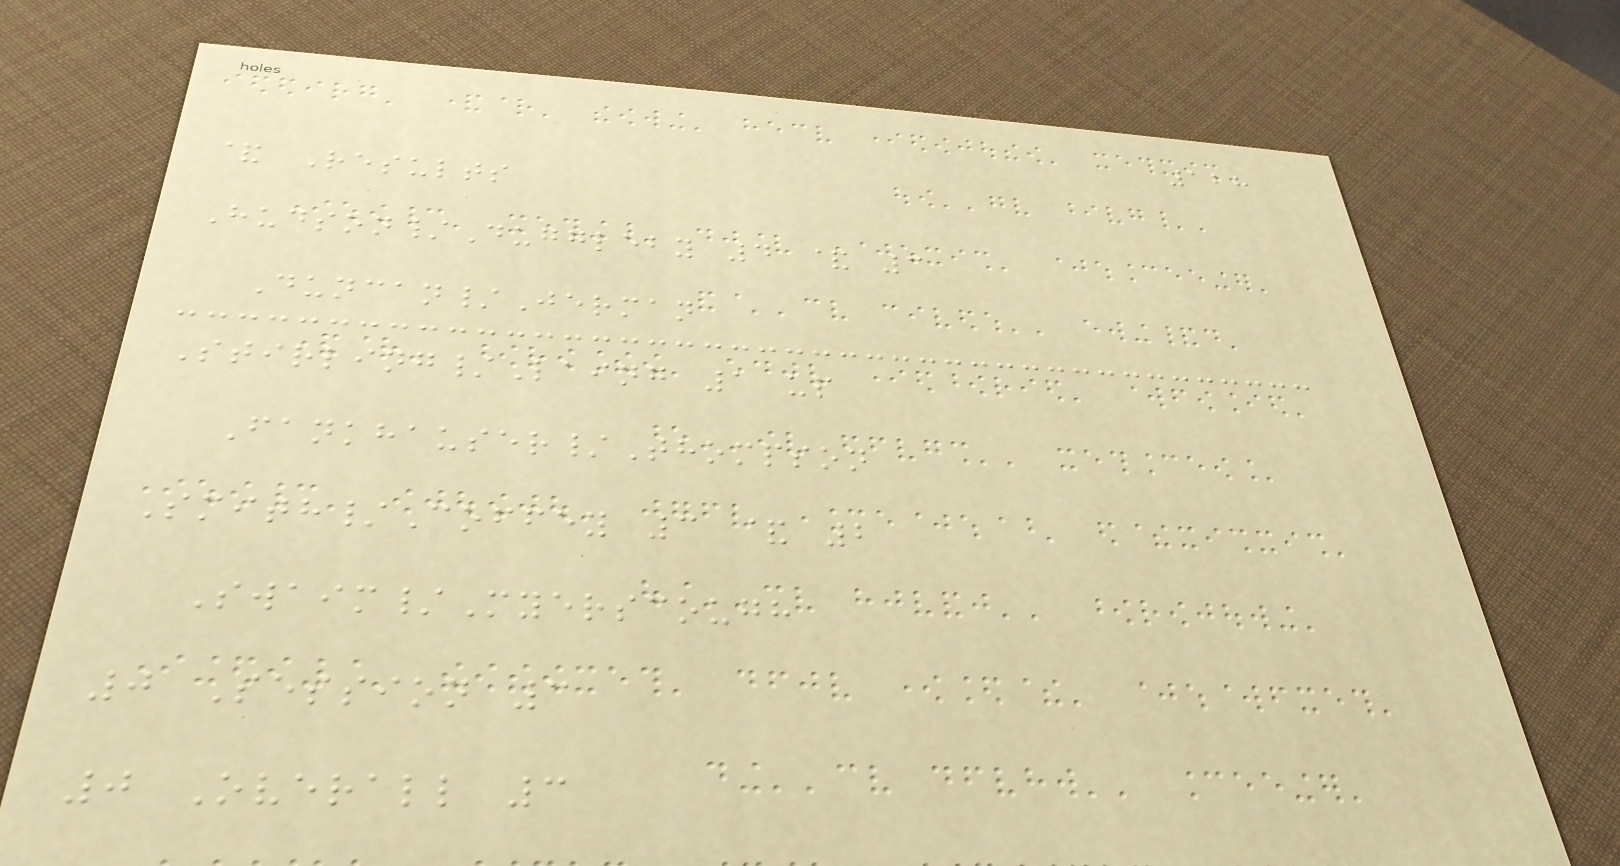128
& Results
Hudson/Duggleby 4 & 3
Duncan/Jerman
Stirling/Laing 1 up
Fankhauser/Thompson
Smith/Coffey 3 & 2
Swaim/Myerscough
0 Session 3
0 Overall 3
